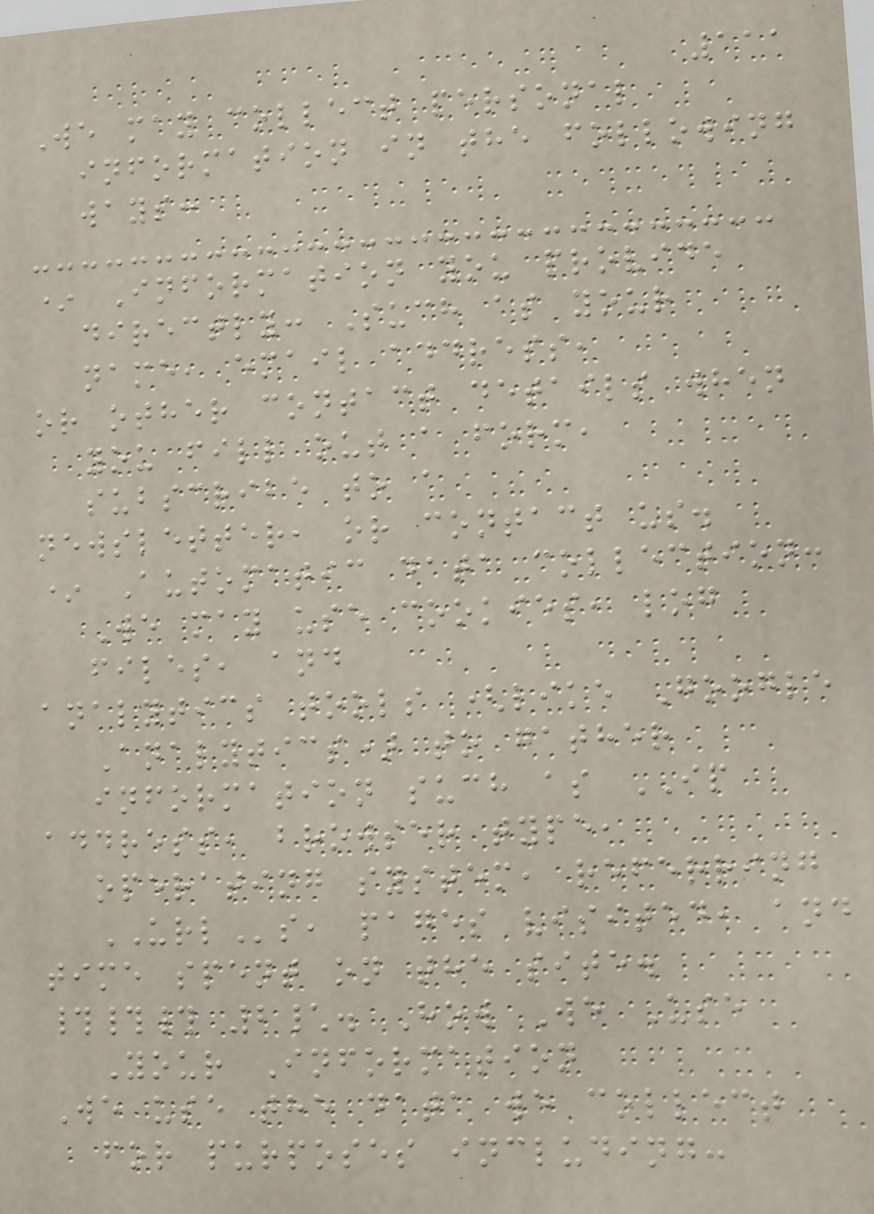111
We may collect personal
information in the following
ways:
* Information you provide
directly: Such as your
name, email address,
or other contact details when
you fill out a form,
subscribe to a
newsletter, or contact us.
* Automatic data collection:
We may use cookies, log
files, and
analytics tools (like Google
Analytics) to gather
information such as IP
address, browser type,
operating system, referring
URLs, pages visited, and
time spent on the site.
### 2\. How We Use
Your Information
We use the data we collect
for purposes including:
